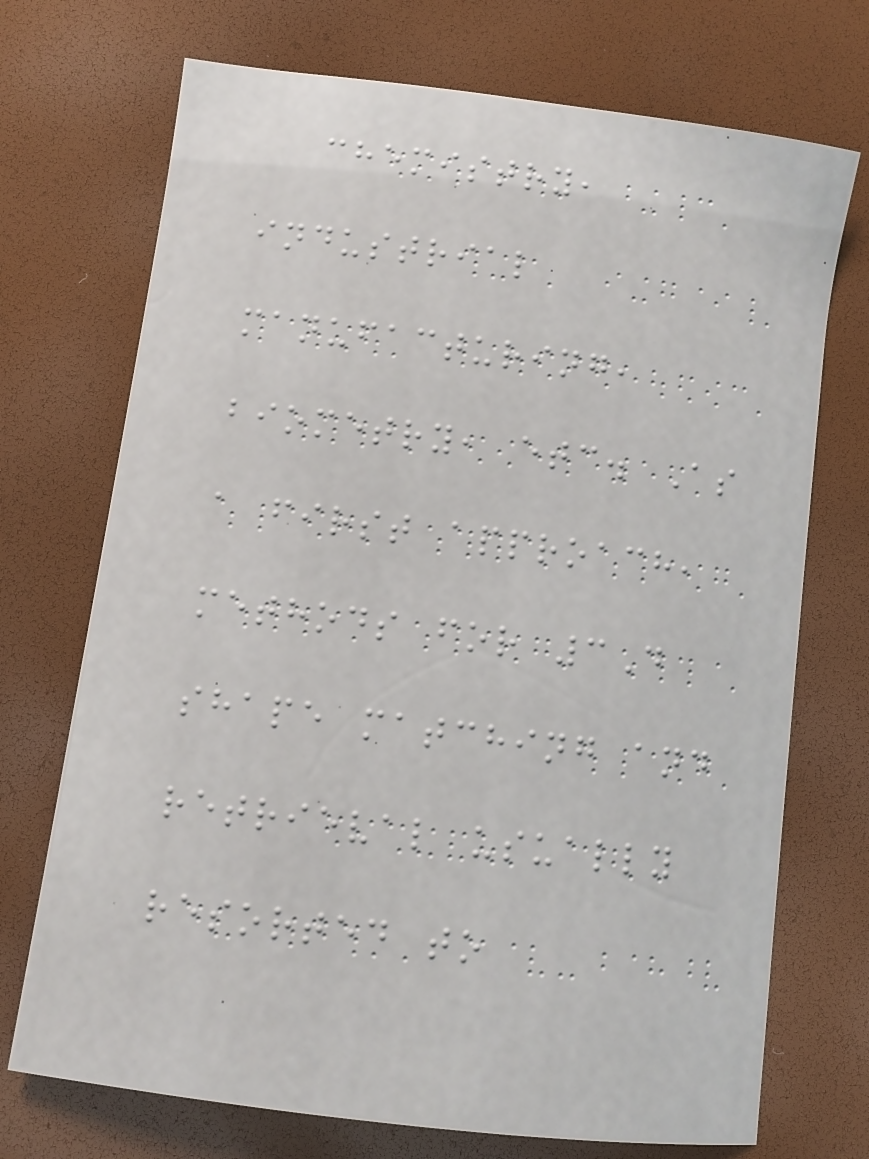chemistry,
industrial
manufacturing,
biometry, etc. As
a first approach,
methods for 3D
shape matching and
retrieval usually
resorted to
